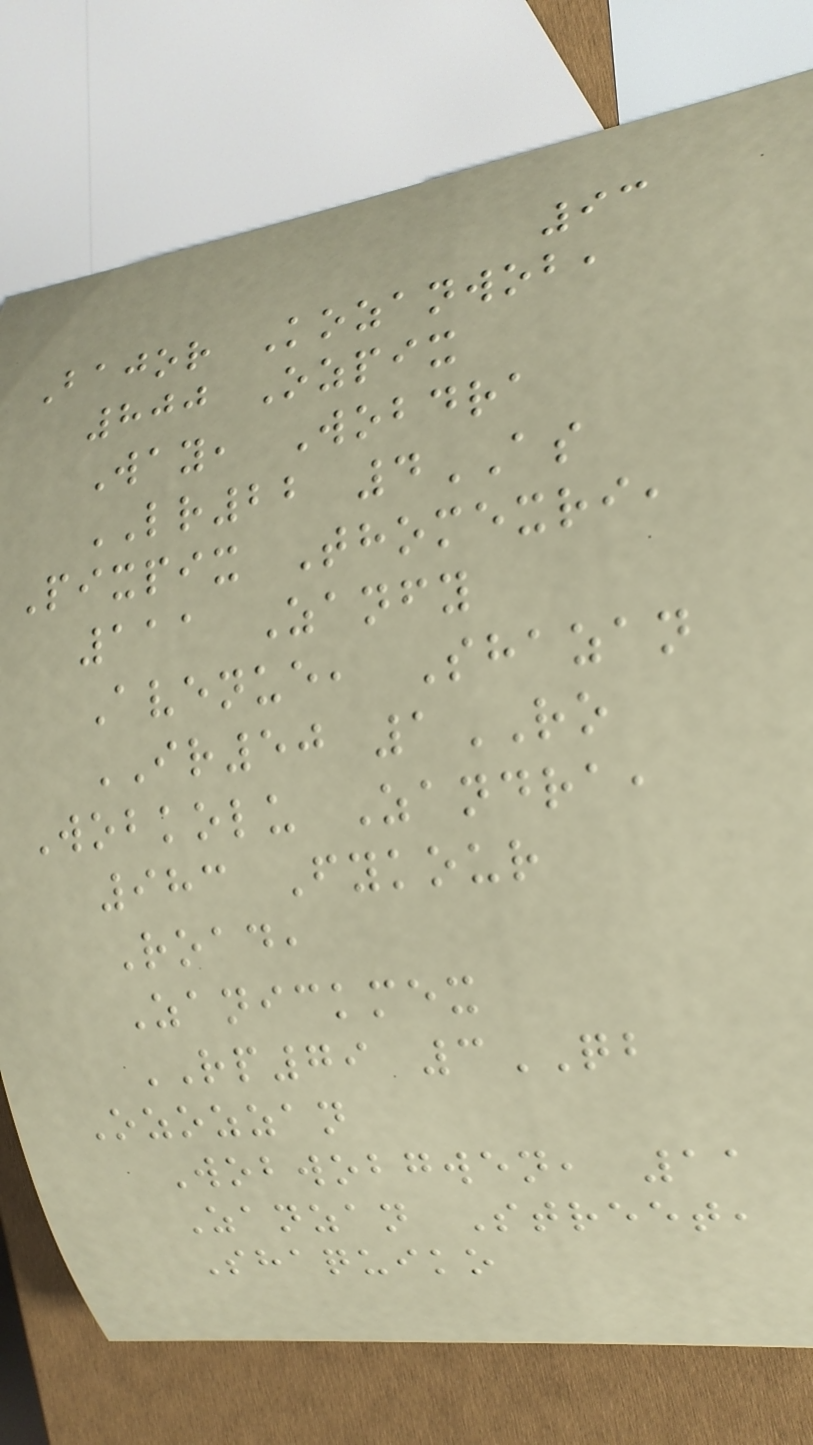93
Bajor Kozanwob,
800 Ozpix
Way, Wobdra
LR22 4AS
Pixpix Thomexri,
111 Zanfy
Avenue, Shazan
IR50 1RO
Wobkolu Zandra,
983 Fykour
Road,
Zanickmex
RP79 3QB
Ozozzan
Wobwobgwen, 11
Zanzan Street,
Shaquiko
